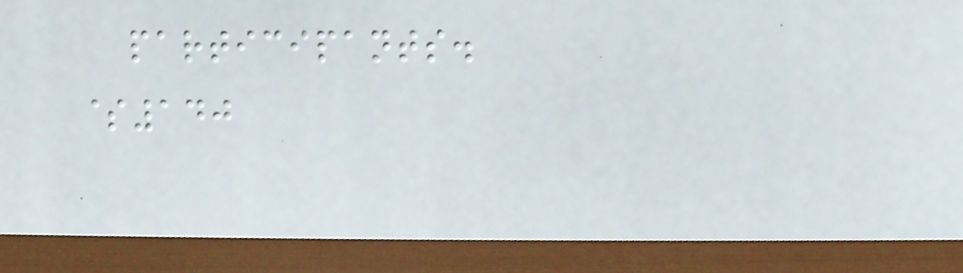participants.
$140
